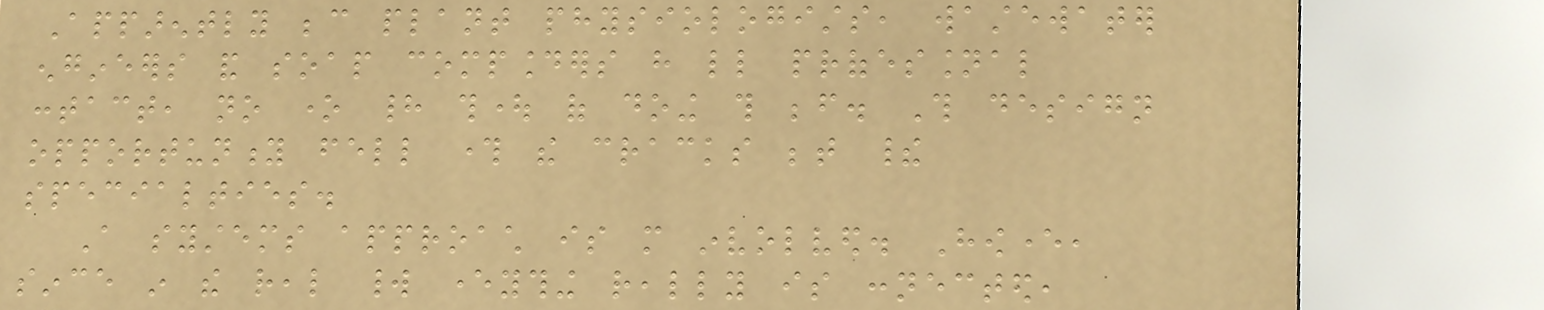Apparently because plant physiologists, wastewater
engineers and soap compounders have little professional
contact, no one had thought of doing this before. This design
opportunity fell through the cracks between their
specialties.
A systems approach is more involved. However,
since in the real world everything really is connected,
